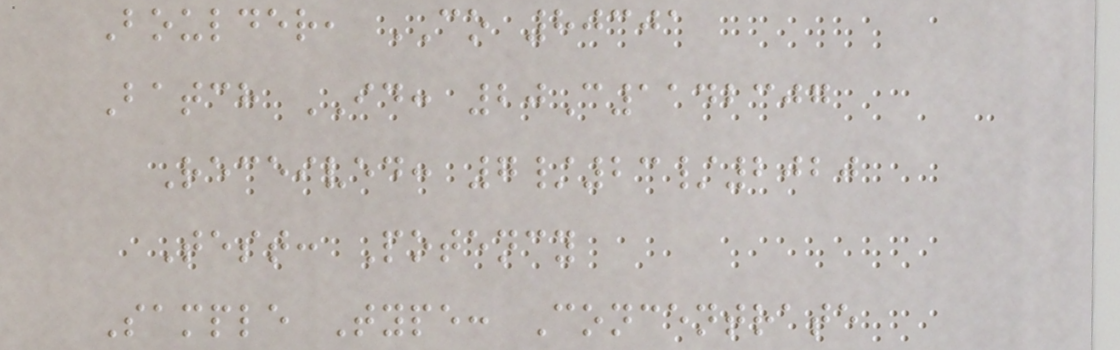Boulder, CO 80301
Batch ID: 20C1142307
Received: 7/23/2020
Test: Potency
Sample Type: Concentrate
